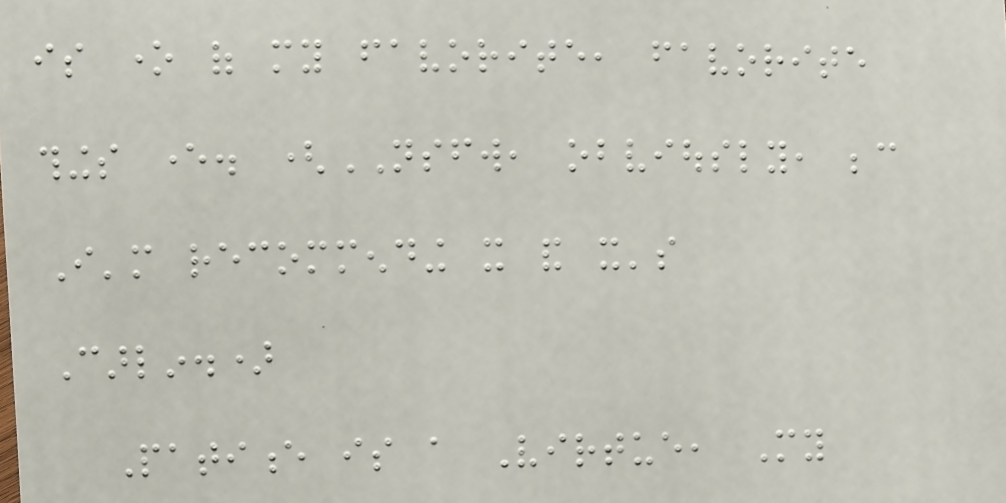is one of my favorite, favorite
things ever. (NSFW, obviously, because
I'm recommending it and it's
Carlin.)
Patience is a Virtue, My
